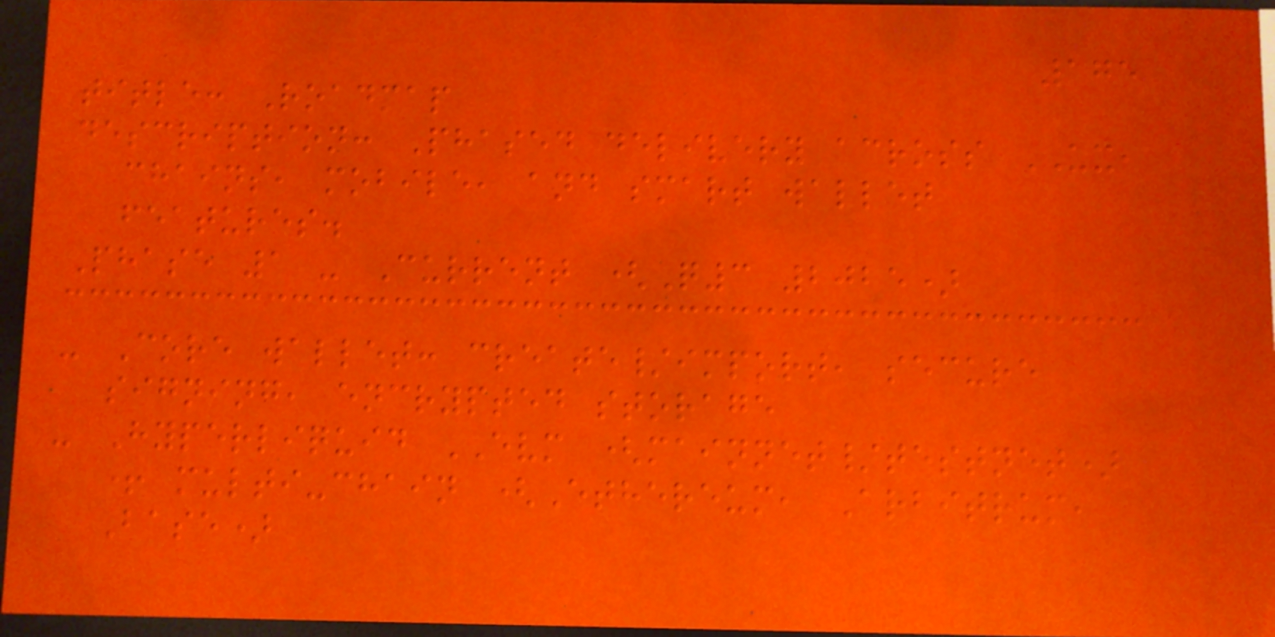175
title: Roadmap
description: Phased delivery across UX,
chains, mobile, and smart wallet
features.
Phase 1 - Current (Q3 2025)
- Core wallet: create/import, secure
signing, encrypted storage
- Hyperliquid EVM (mainnet/testnet)
+ multi-chain (Ethereum, Arbitrum,
Base)
